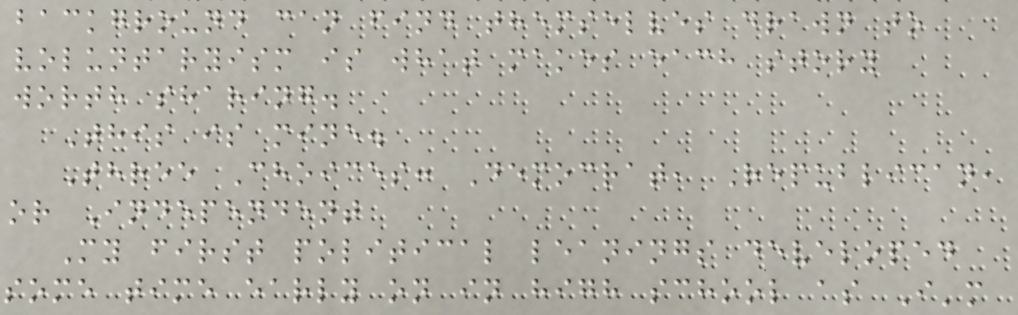background can find themselves drawn to
voluntaryism is what makes each story
worth sharing.
This is mine.
Three Choices: Democrat, Republican,
or Independent
My first political leanings developed
some time early on in high school as I'm
